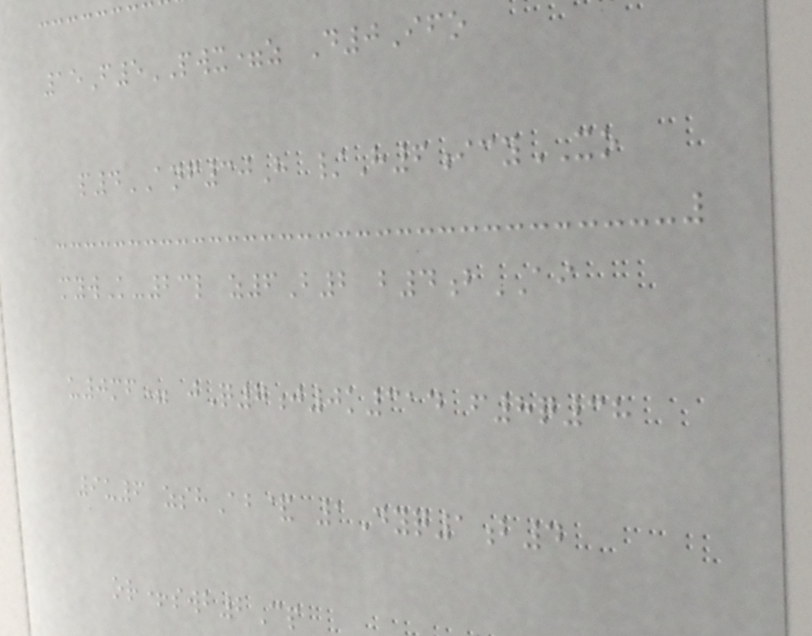15F5PWX=z D0Ifo
p4ANF30H /H6icyXO
mywK-23l z6B2 b4bAI
u0mf= jQ7j0k314 f8q38
9u6 zshAb& 1Dyq1b4
or+swb2Cp
